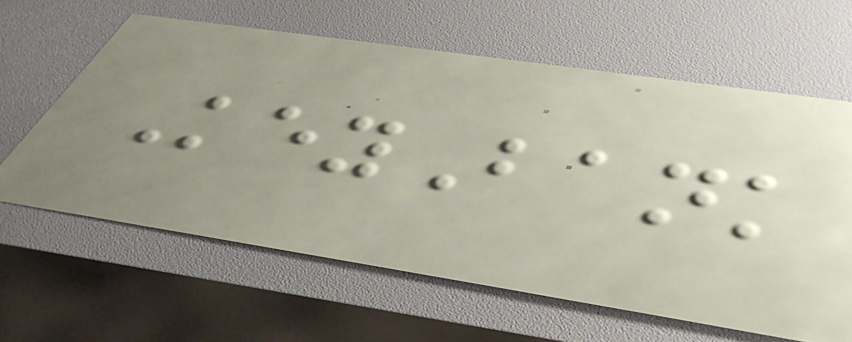KeyBank
